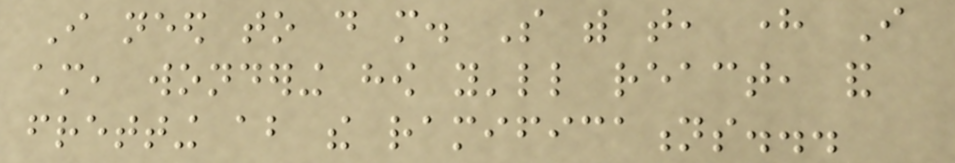I need to do more. So with that, here I
am, wondering how you'll react, and
fretting about the ramifications...
